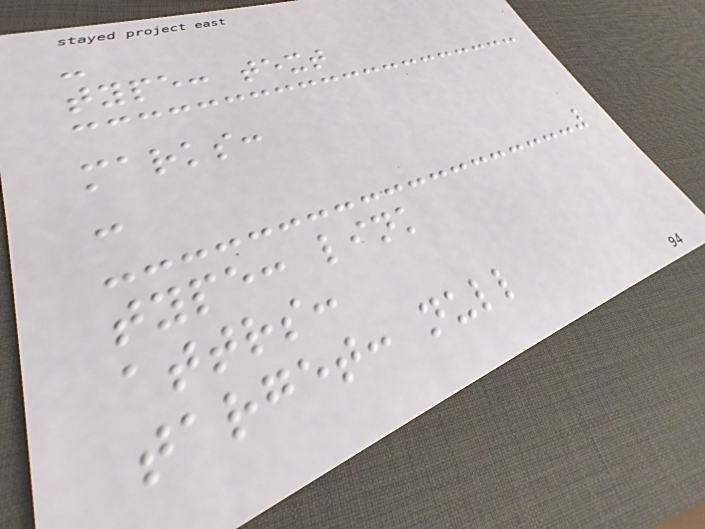-
type: text
marks:
-
type: link
attrs:
target: null
